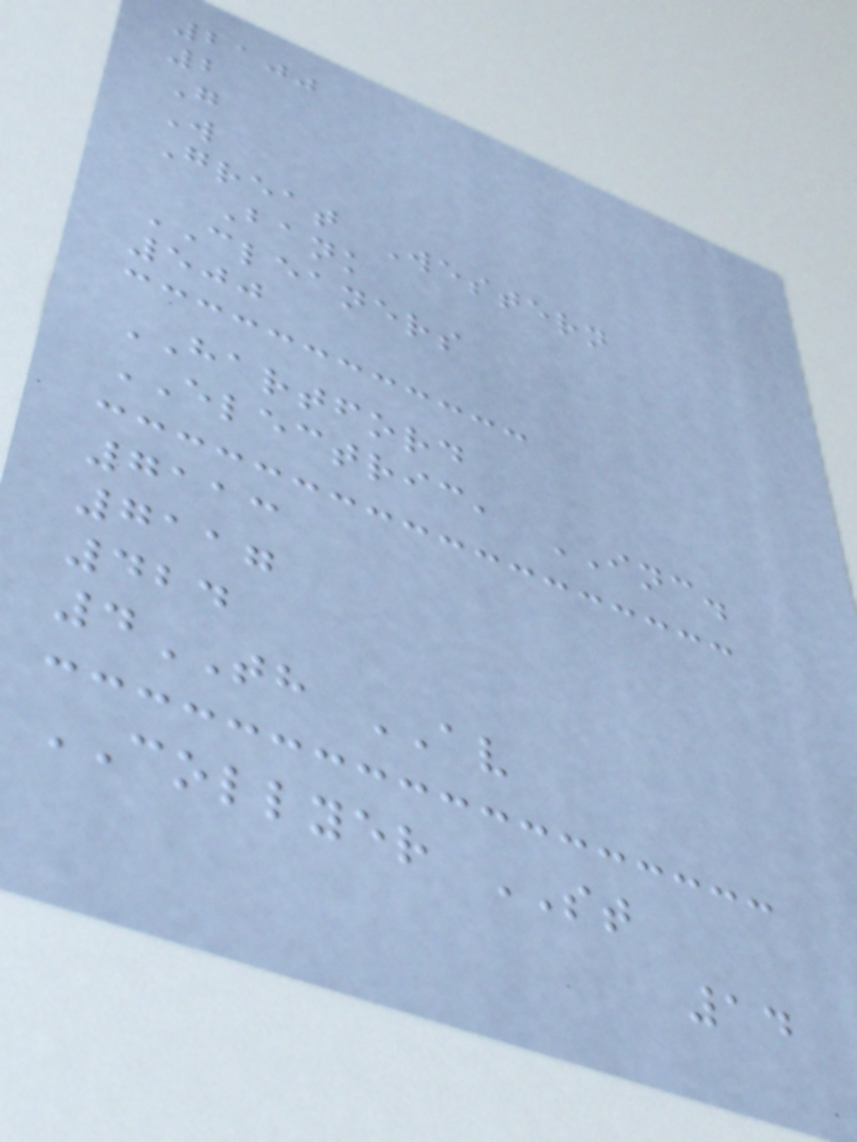2100
2
G
W
Great Western
Bank
CLEANERS
500
HARTFORD
ELECTRIC, INC.
7113
7117
424
4TH AV
COLLYER ST
14
